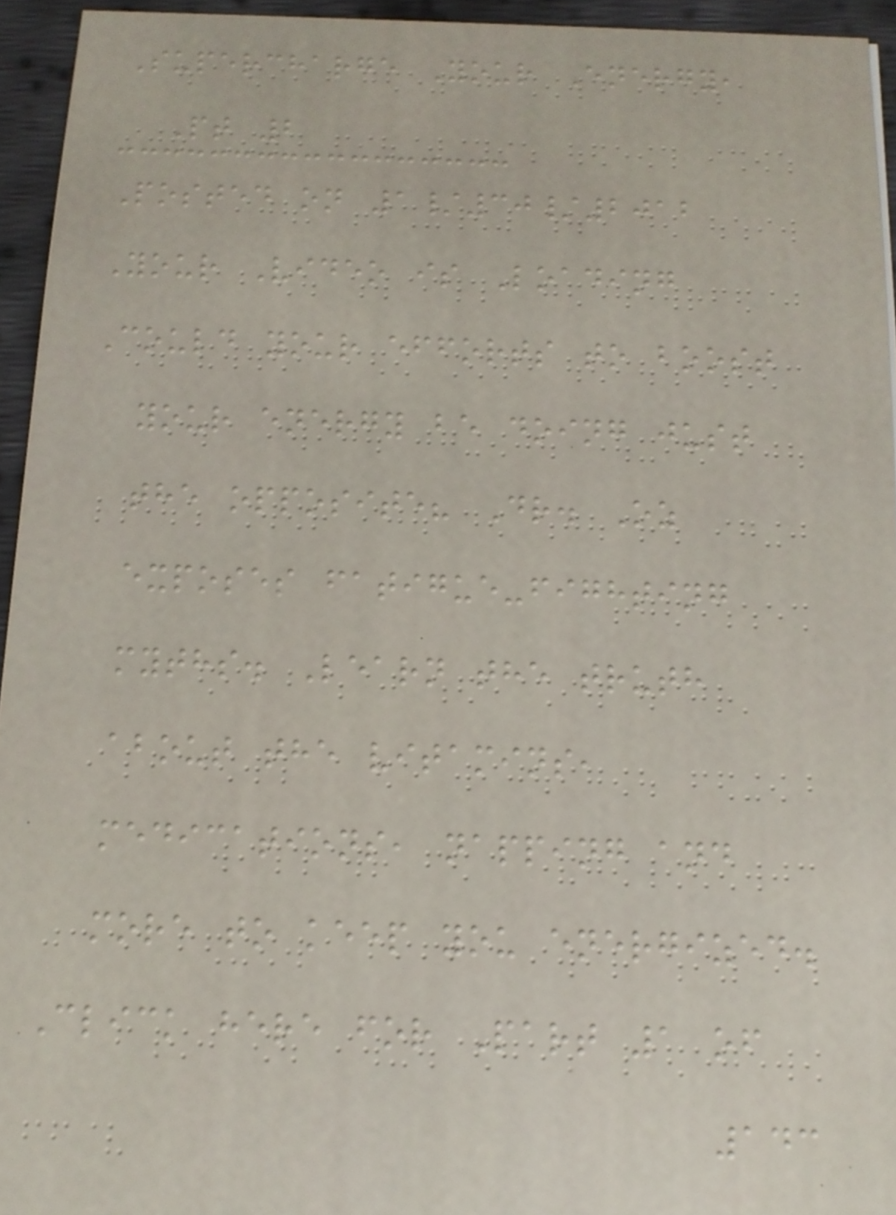Supercharge Your Energy,
Pt 2
Posted on 1/30/2012
Your Video is Loading
Could your efforts to boost
your energy be doing just
the opposite? Dr. Oz
exposes fatigue-fighting
myths. Learn the truth
about the vitamins,
medications, napping and
more to keep you energized.
Click here for Part 1 of
143
